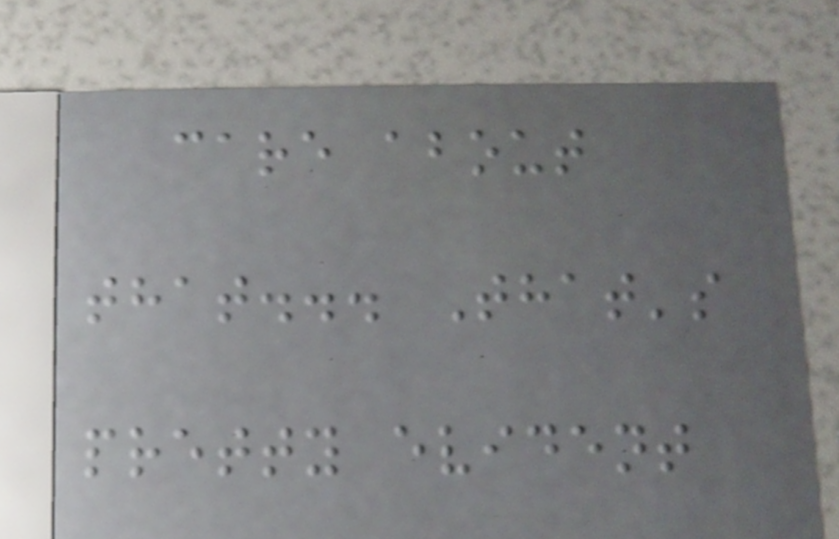care about
that... That's
pretty evident
